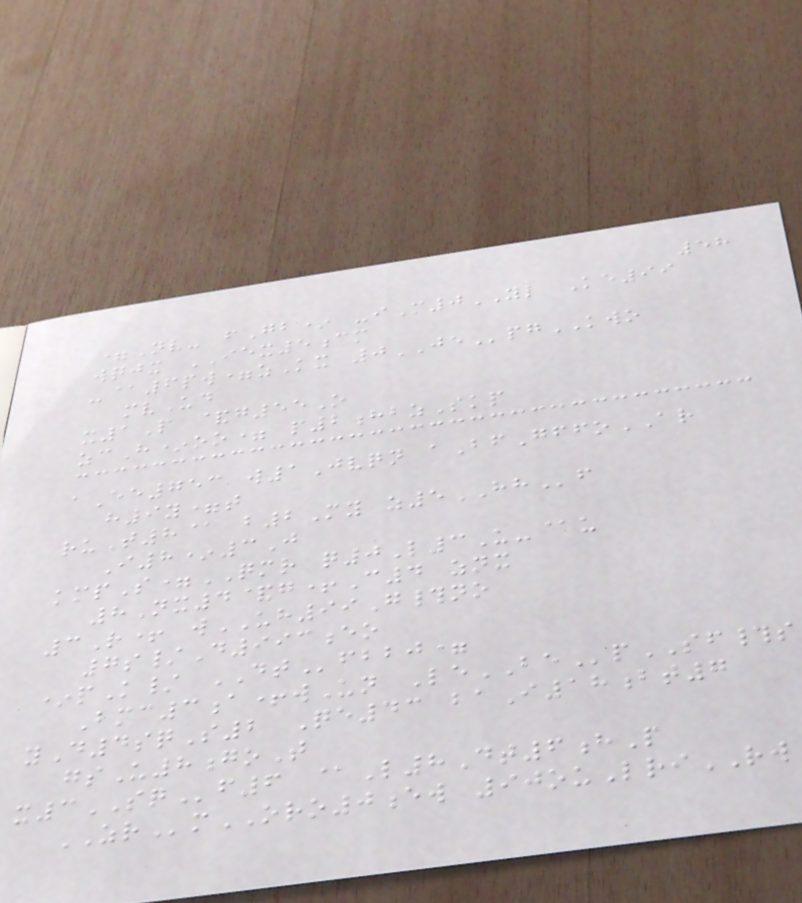58
=Nv- fGb* -iM0YL Ke99
wqjx IEX5cm
-@6pw=zKx 0JEpgKWO
mvUd
x1P &g55O
zcH*oo= p2hbzSkp
aEe753 w1Jvqn aBfGffoAR
h9y=t
ruT8@ b2My z5HHf
I8*3J
kmpS=QMR q0L3U-@u
8Nx4&g+C4 znx
3R+ wUH99G#no
7s/D993eo
*pK/ DTfbbj=
Bmc3a+wUn LeBEpSF#s
yD4sqS2 Qe43 baI18bt7
gsU8goT
x3SQf6 @L8Dt6hP
ZRmORO0ew 90ouLriRW
